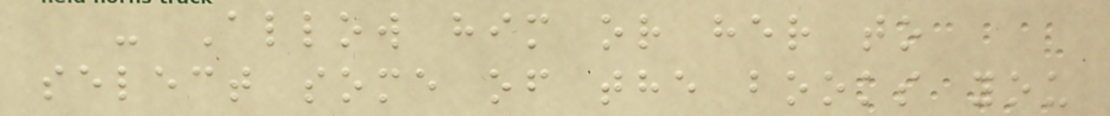- Allow him or her to
select some of the books you
